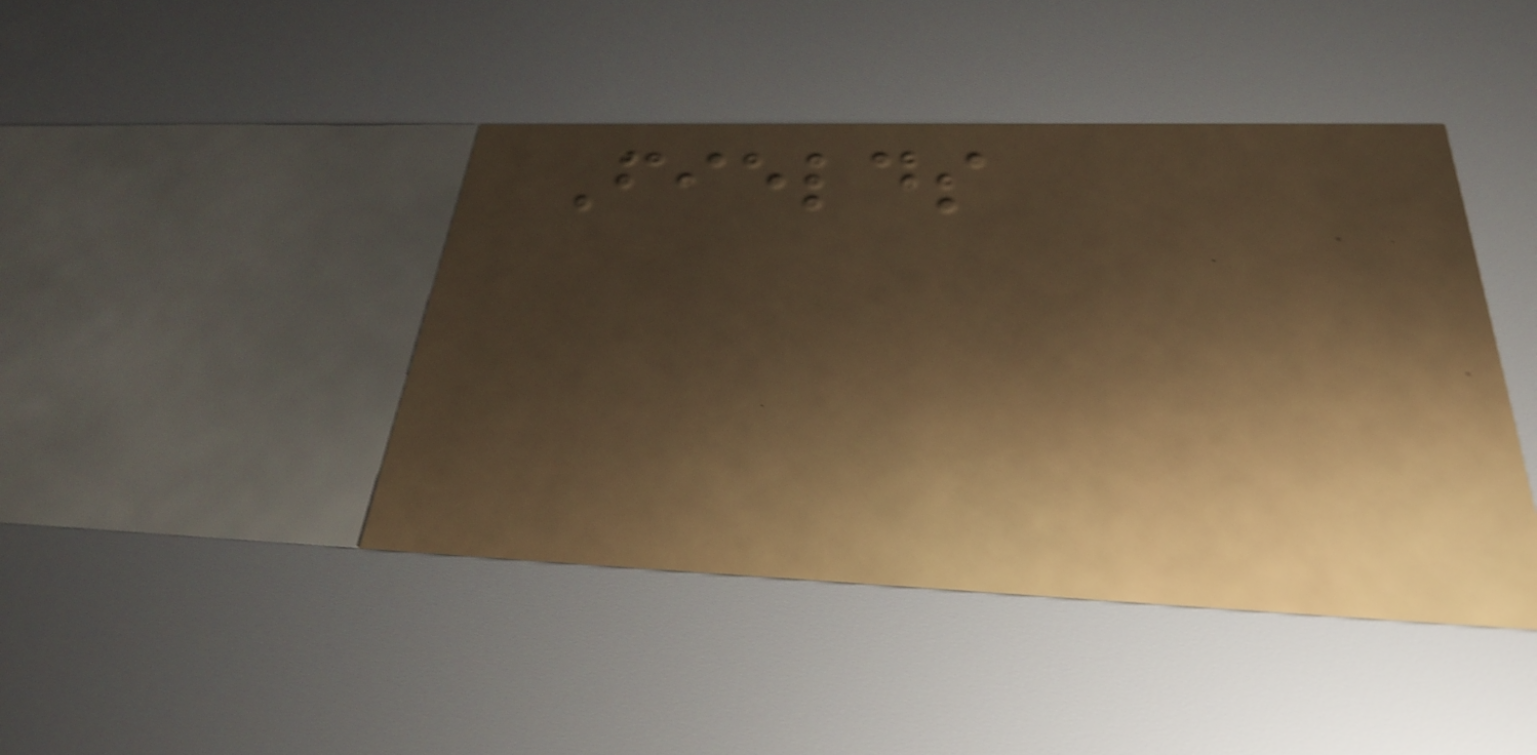Fields
